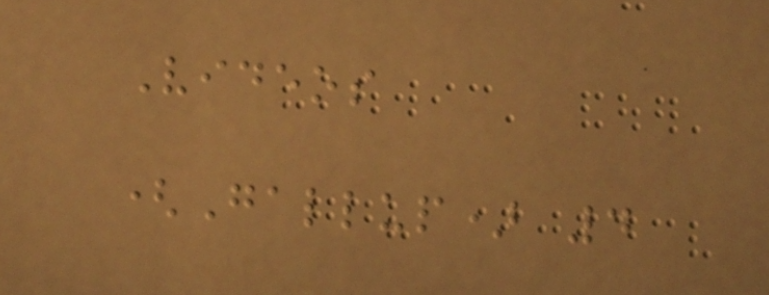Videos
(Gallup) 4
